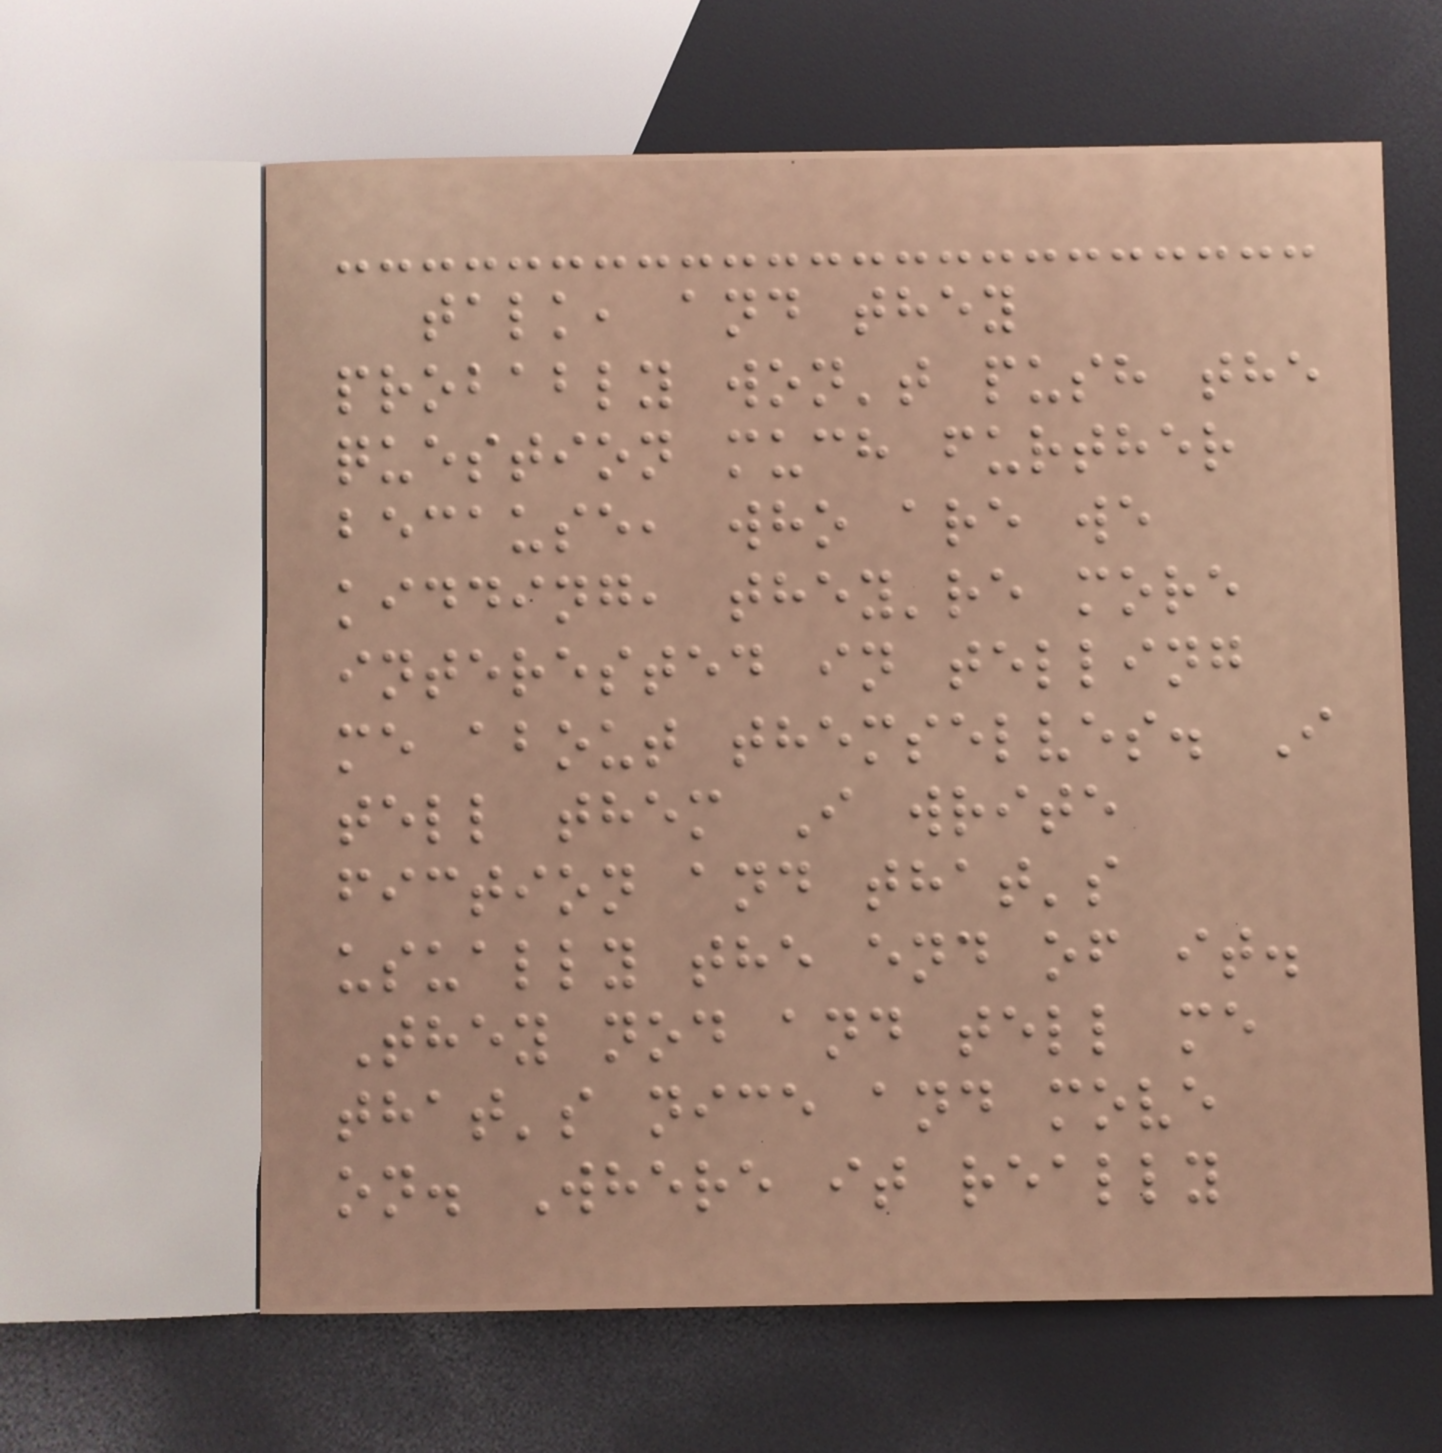talk, and they
probably won't push the
question much further
because, who are we
kidding, they're more
interested in telling
me about themselves. I
tell them I write
fiction and that's
usually the end of it.
They nod and tell me
that's nice and move
on. Where it really
